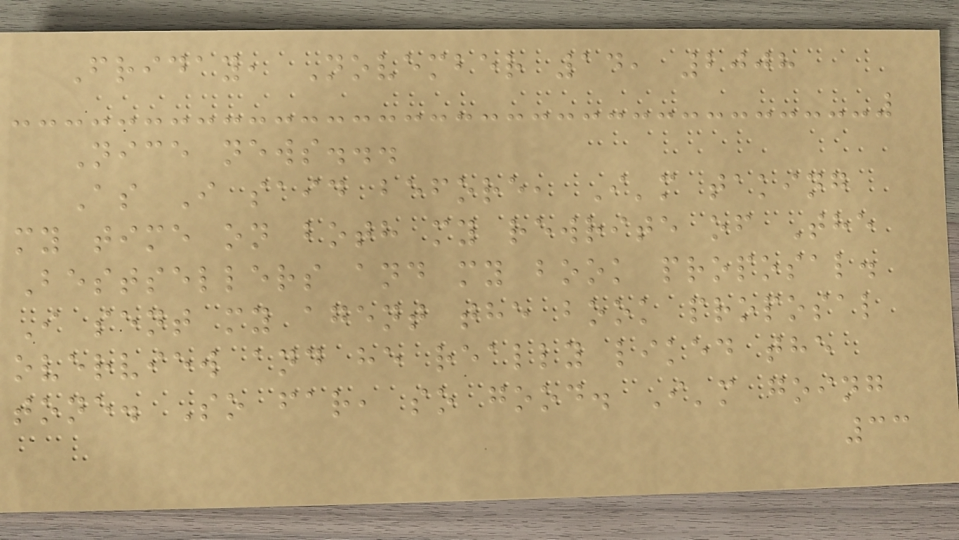Friday, November 14, 2008
Nice news...
As I said before, I'm taking
my time on both my rewrite of The
Bestsellers and my book proposal.
I sent my agent the book proposal
overview and he really liked the
tone. So far, so good. I'm going
33
